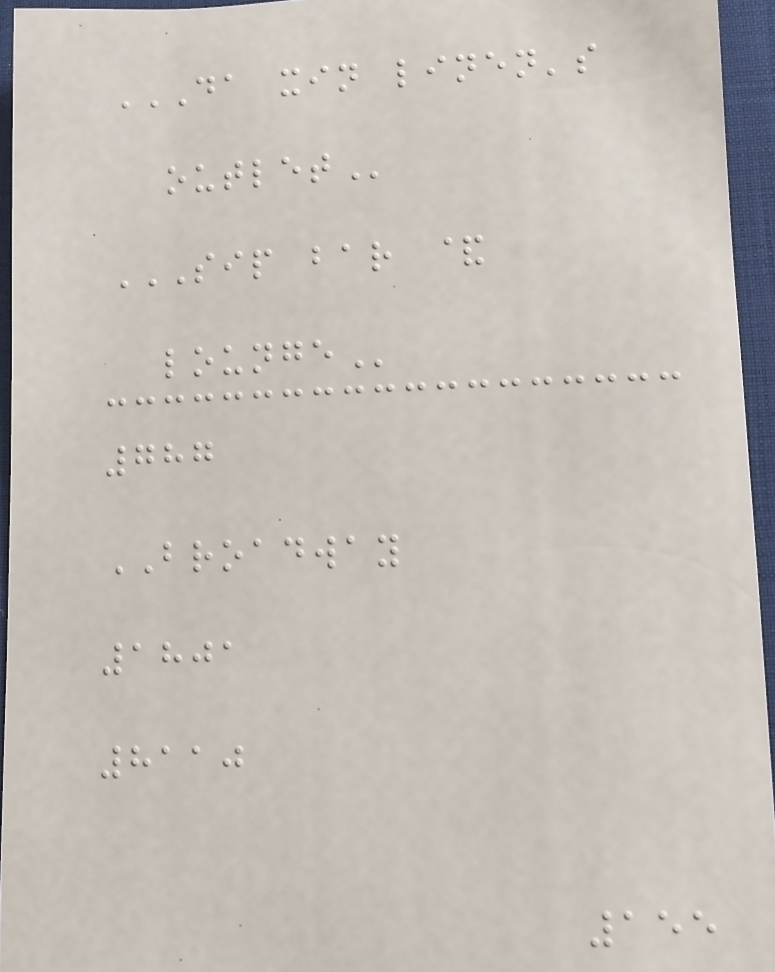DA XIN LINEN'S
OUTLET
SIP BAR &
LOUNGE
787
BROADWAY
1801
8110
155
